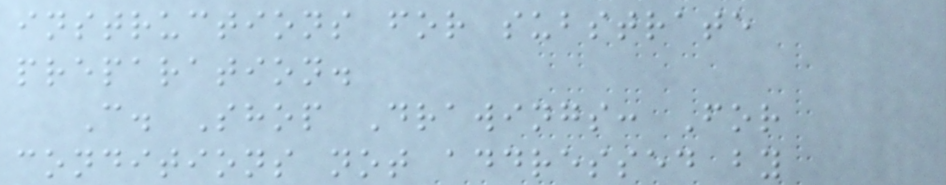instructions for substrate
preparation.
C. Shop Drawings: For
conditions not addressed by
